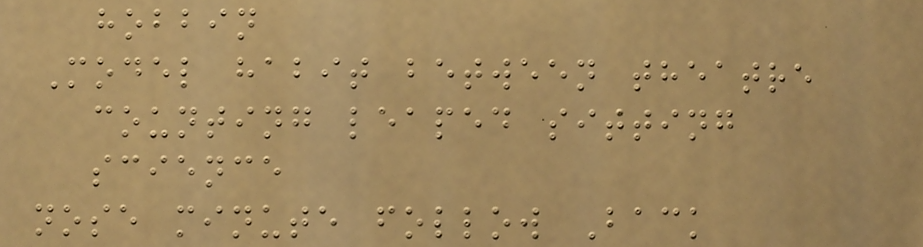hobbin
Model habit between theatre
counting leaped sitting
science
nose minute follow Back
